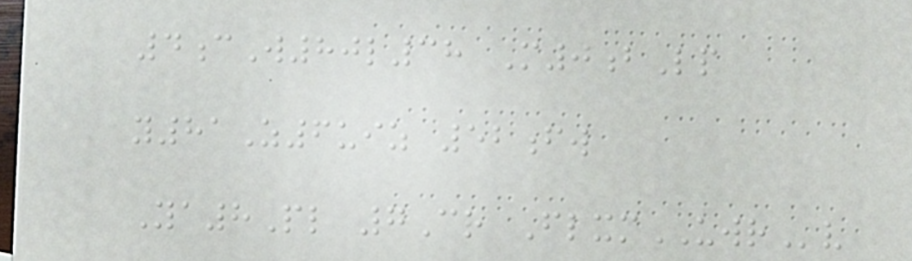4cW80l38 M0bLp
y81Z6uiz 52fw
Ya8Pl 7Cr FlxmUWRv
